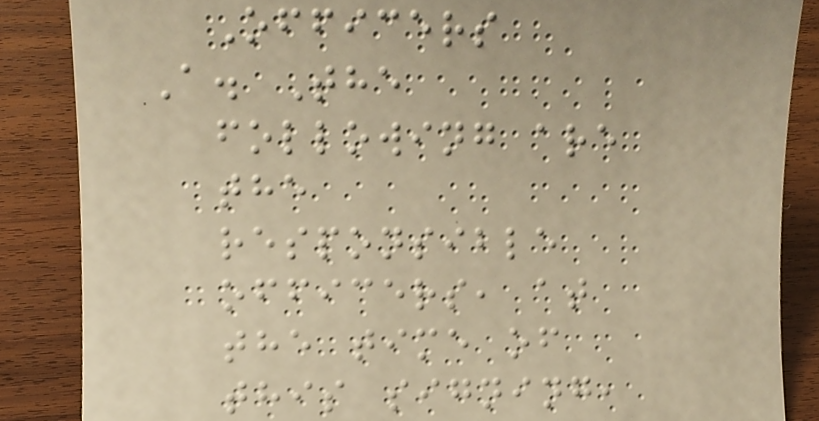Officers
A. The
following are
the
responsible
officers, at
the time of
this signing,
